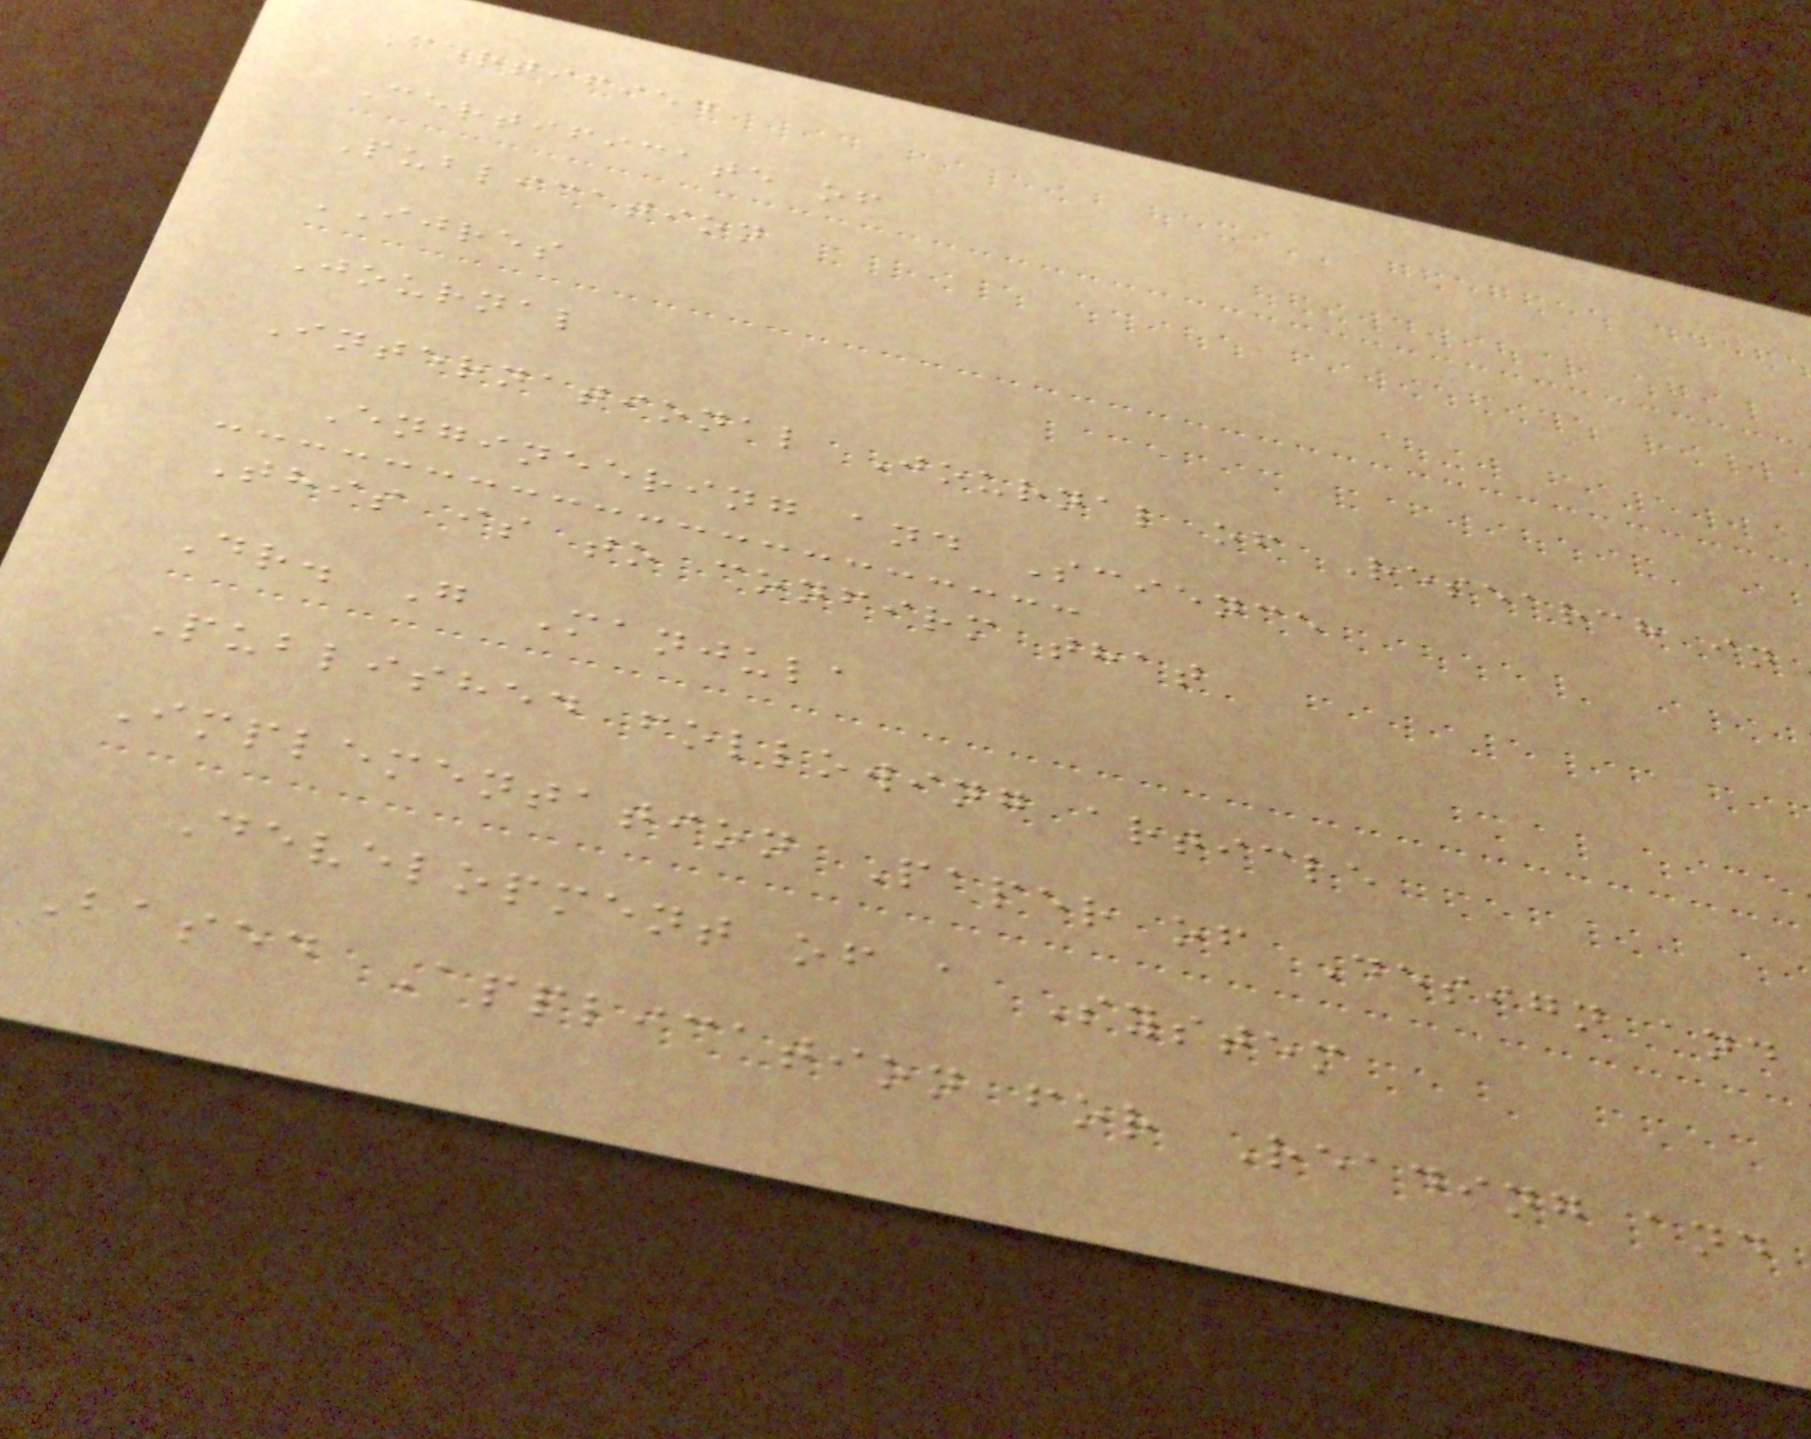Certified
Certificate of
Publication
IJRES
Journal
International Journal of Research in
Engineering and Science
This is to confirm that
Dr. G Manjula
Published following article
Implementation Paper of Design and
Development of a System
Based Application for Reading and
